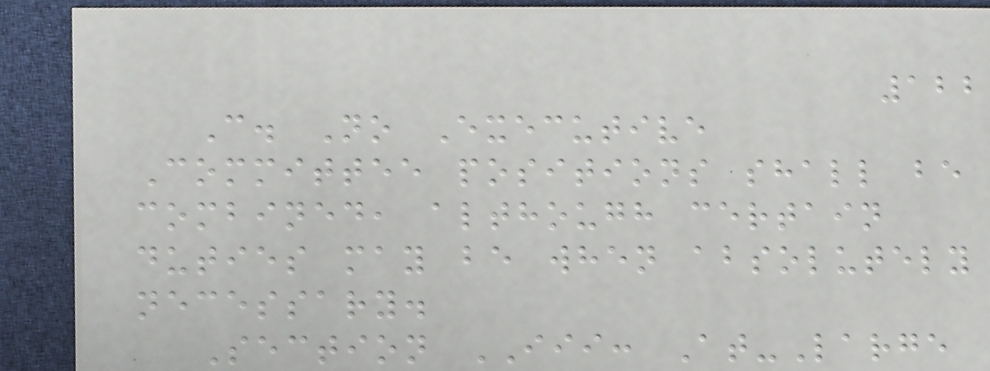122
C. No Executive
Committee positions shall be
combined, although certain
duties may be when absolutely
necessary.
Section III: At-Large
